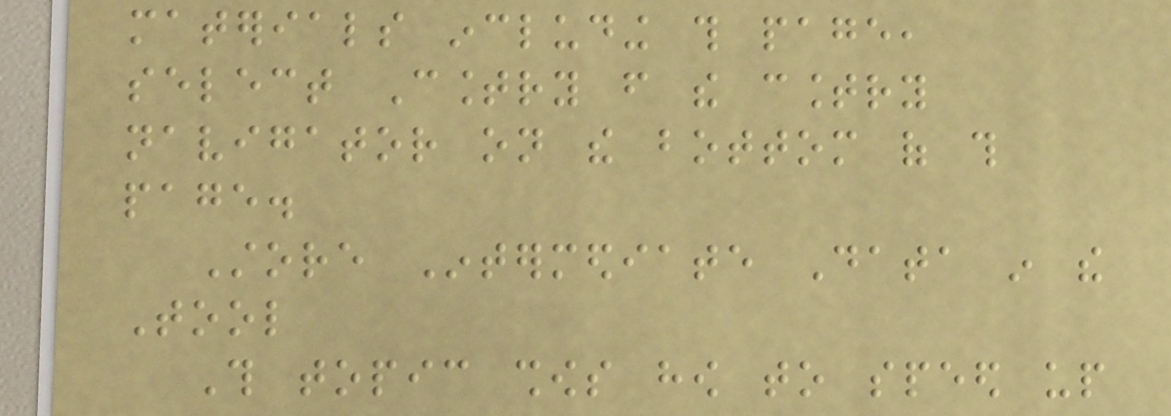materials including this page,
select Country from the country
navigator on the bottom of this
page.
Store Intermediate Data in the
Tool
This topic shows how to speed up
